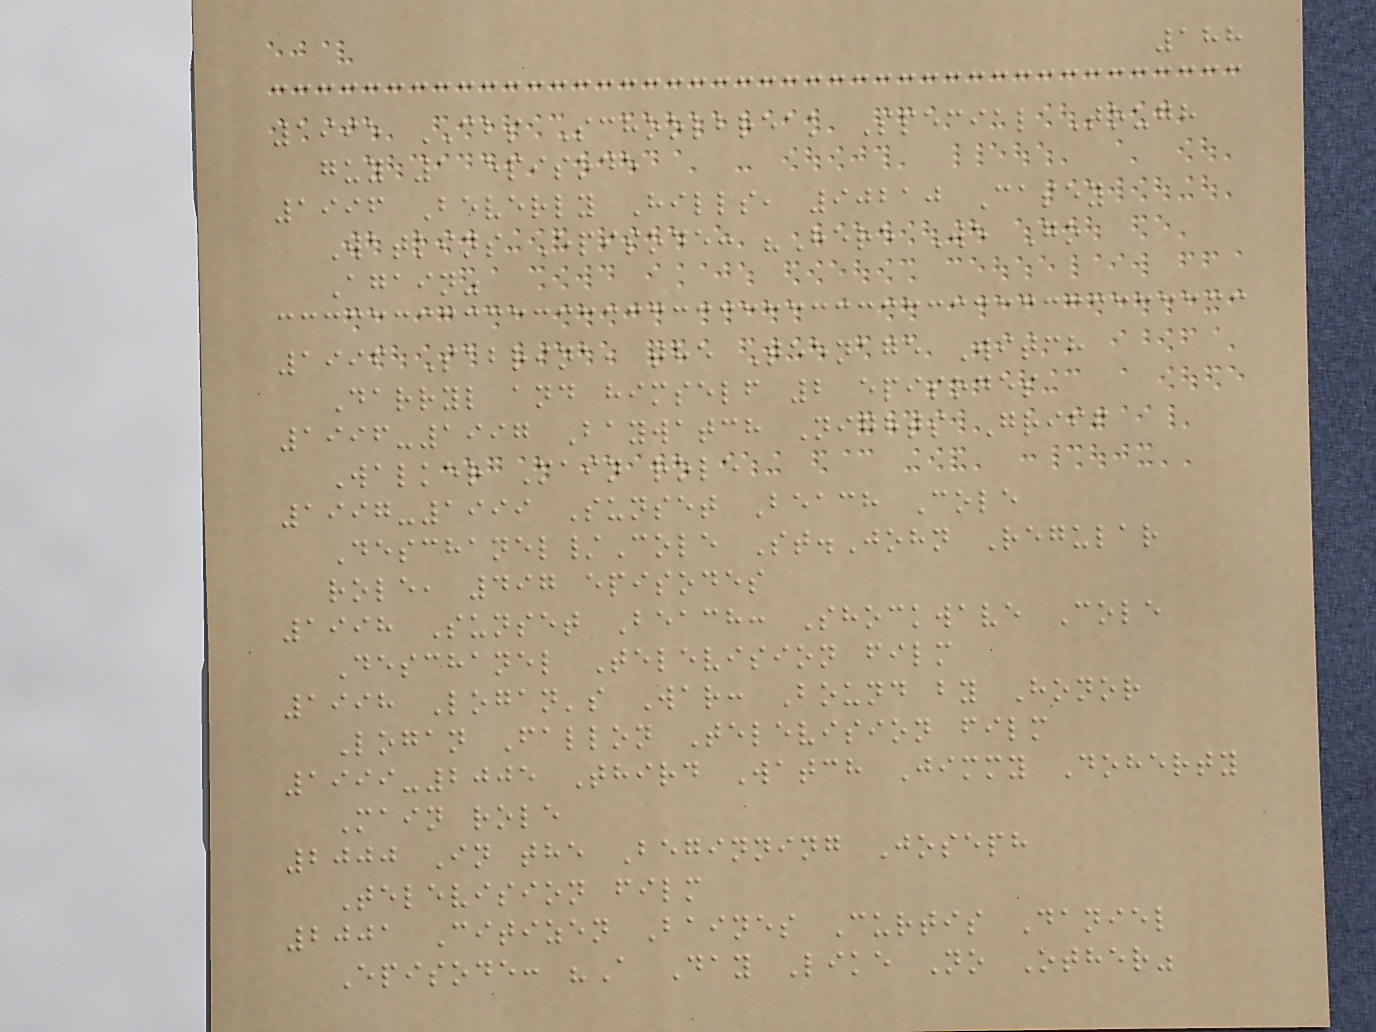188
1995 CBS Schoolbreak Special Tough
guy 1 episode
1996 Beverly Hills, 90210 Casey
Watkins Episode: "Here We Go
Again"
1996 Sabrina, the Teenage Witch
Darryl and himself 2 episodes
1996-1997 Baywatch Nights Griff
Walker Main role
1997-1999 Sunset Beach Cole
Deschanel/Cole St.John Regular
role, 497 episodes
1998 Sunset Beach: Shockwave Cole
Deschanel Television film
1998 Logan's War: Bound by Honor
Logan Fallon Television film
1999-2005 Third Watch Jimmy Doherty
Main role
2000 In the Beginning Joseph
Television film
2001 Citizen Baines Curtis Daniel
Episode: "A Day Like No Other"
